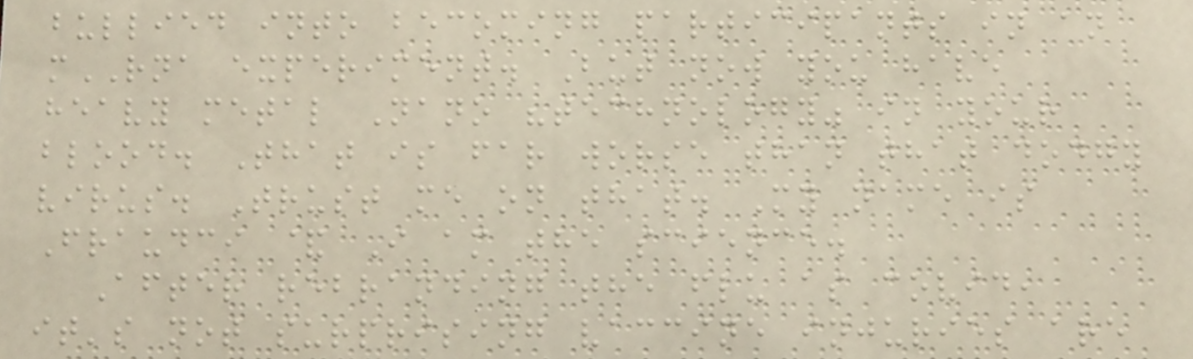bullied into becoming participants in an
mRNA experiment. But now you have
heavy metal Nano "technology" in your
blood. That is far worse than that dodgy
virus. Trust me on that. My name is
Fraudci & I am the science.
After rebranding the flu as covid,
it's not surprising vaccine injuries are
